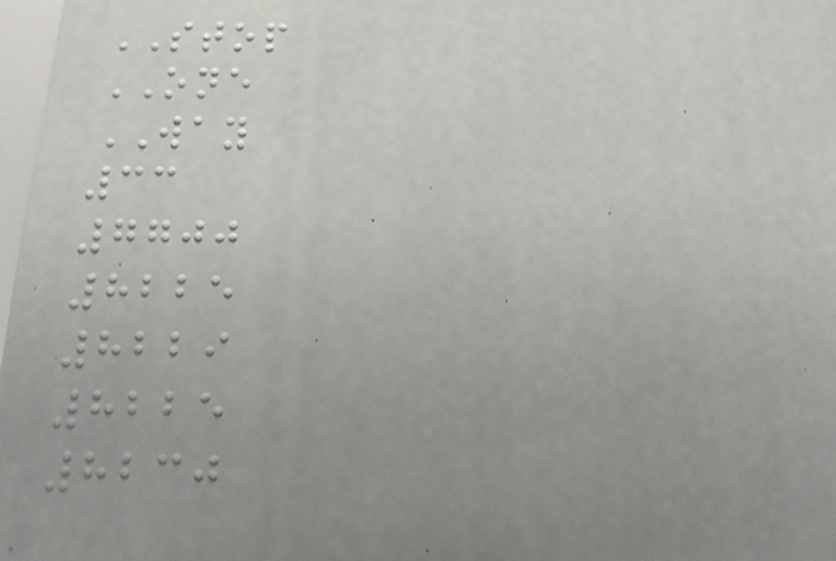STOP
ONE
WAY
33
7700
8225
8229
8225
8230
